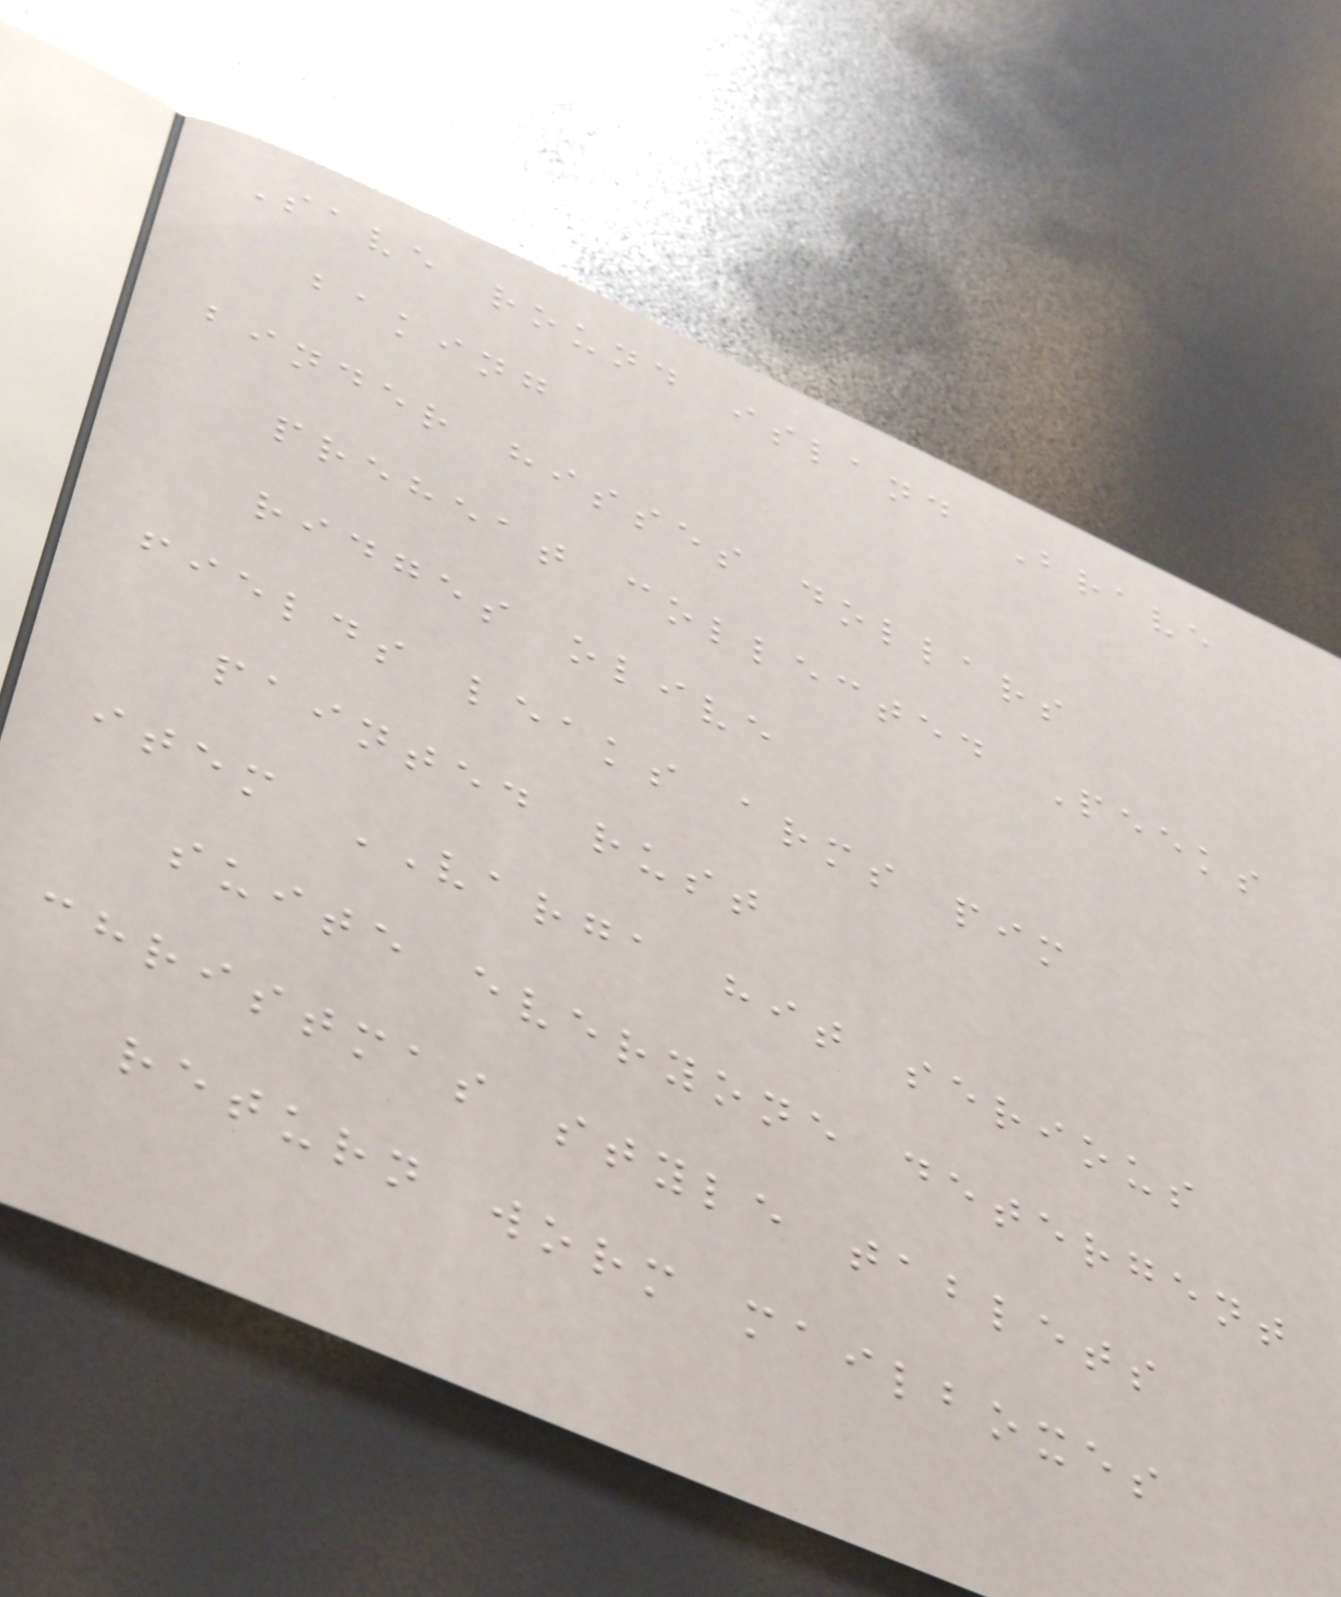Save round island Brave
baking
binder hisses dollars
preheat collected Peeks
ridges olive
fields leaks arms pim
painted rust
item VARGA hit serious
suite everyone detergent
christmas style tablets
return worm mailboxes
